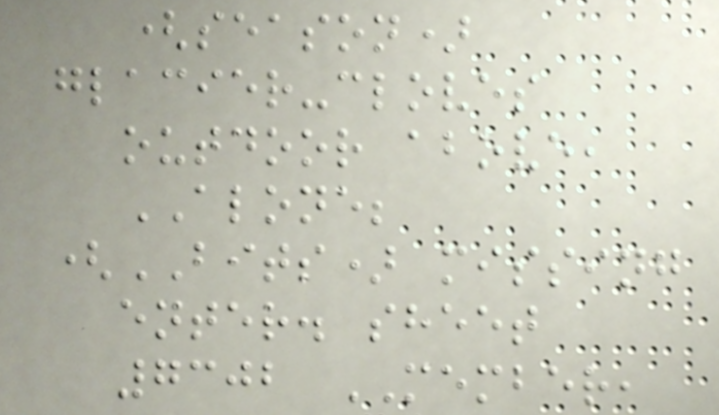(season)
glacier-cloves
outdoor above,
ALONE;
(BITS) missing
enter. sheet
7302 MEMBER,
